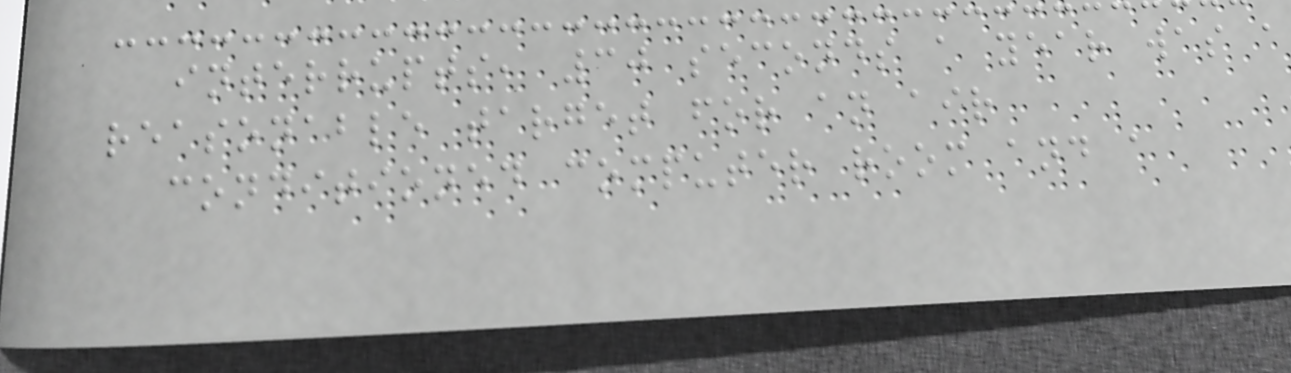interrupts, 30 seconds a year was a
reasonable target for an air
conditioned computer room and a
